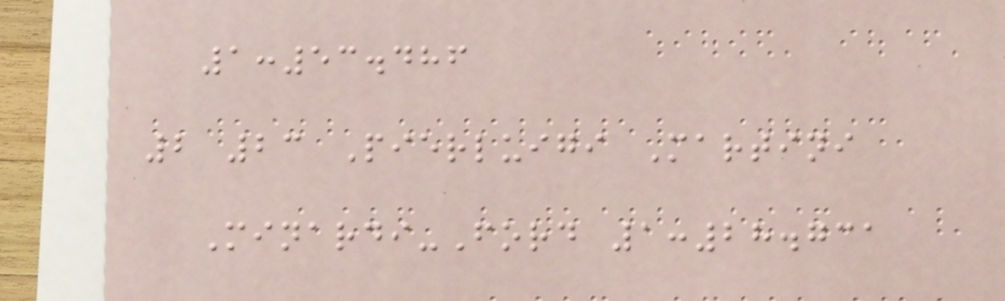1:53.486
2 23 Pierluigi Martini
Minardi-Ford 1:28.731
